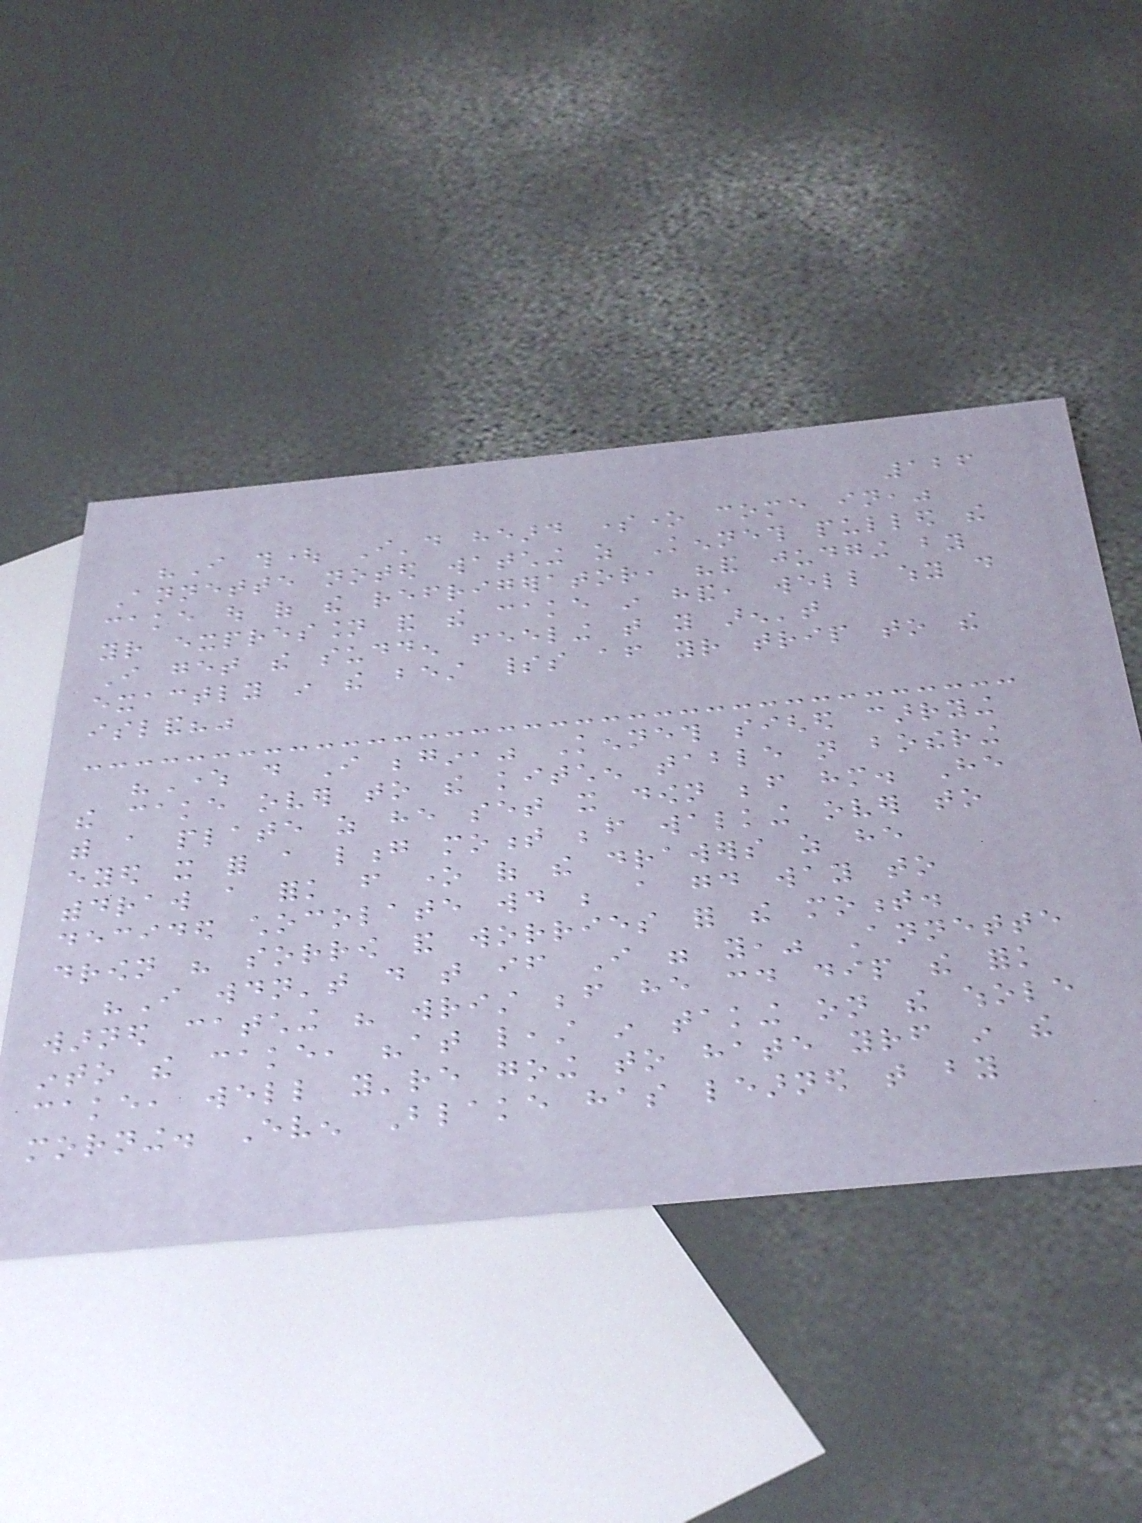126
"I thought I'd heard someone come in,"
Annette noted watching as Kenneth pulled the
cake out of the refrigerator, "and judging by
your expression and the cake in hand, well why do
I get the sudden feeling that you aren't
exactly in the best spirits after your trip to the
island?"
"Where do I begin," Kenneth sighed carrying
the cake over to the kitchen table not bothering
with a plate as he set it down before him. He
eyed it for a long moment before walking over to
withdraw a fork from one of the drawers as he
decided chocolate would be a good way to
drown his sorrow and worries for the moment.
"I wouldn't do that if I were you," Annette
warned catching his wrist before he could dip the fork
into the cake, "at least in taking on the whole
cake, well you're going to hate yourself in the
morning. Even Blake has learned that by
